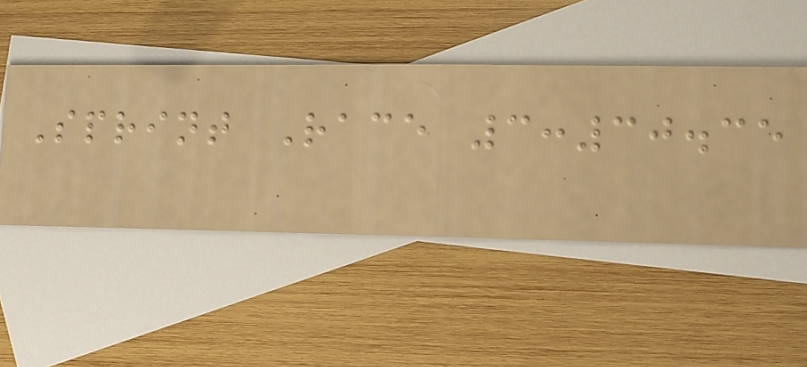Sprint Race 3:30.35
